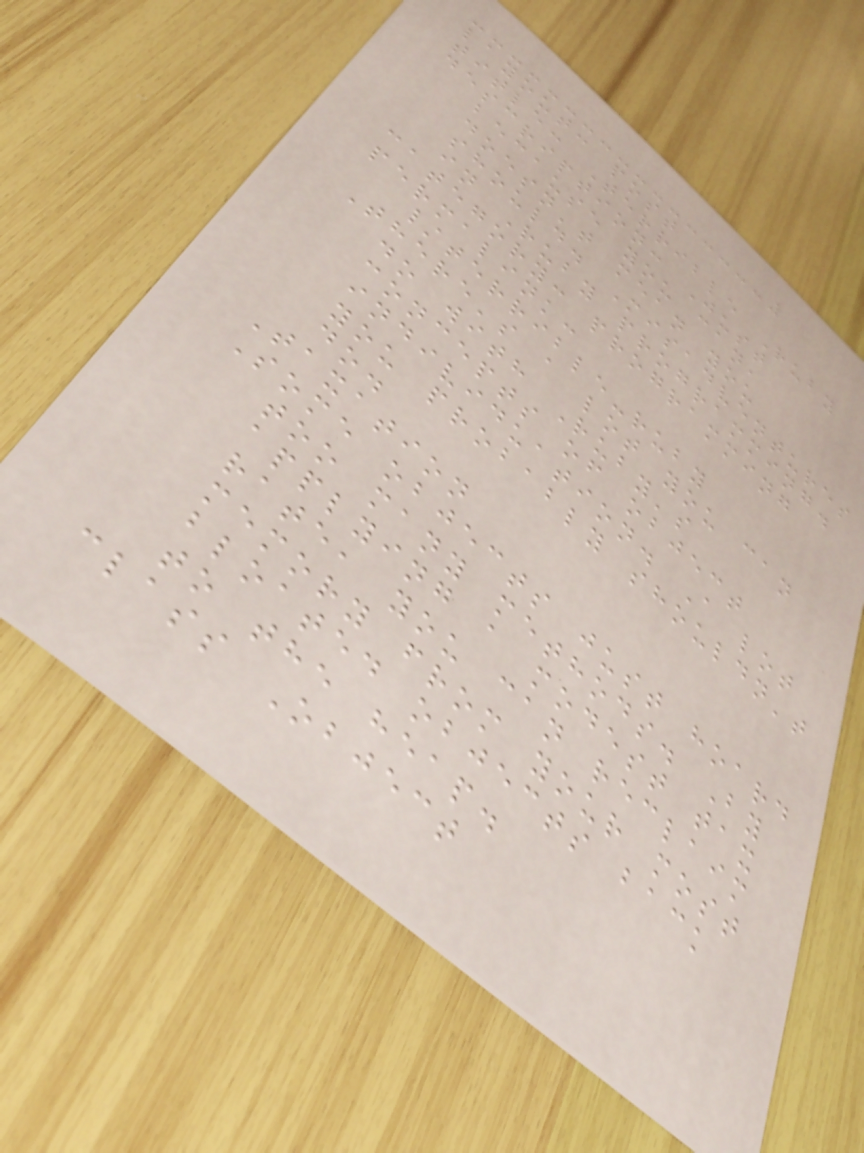layout: post
title: Terrible Ruby
description: Just
because you can,
doesn't mean you
should. Misadventures
in Ruby programming.
category: programming
permalink:
/terrible-ruby
There's a lot you can
do with Ruby's
concepts of object
individuation. A lot
you probably shouldn't
do.
Taxation
Some objects just hoard
too many methods. By
applying a modest tax
rate, you can reclaim
memory from your most
bloated objects back
to the heap.
class Object
